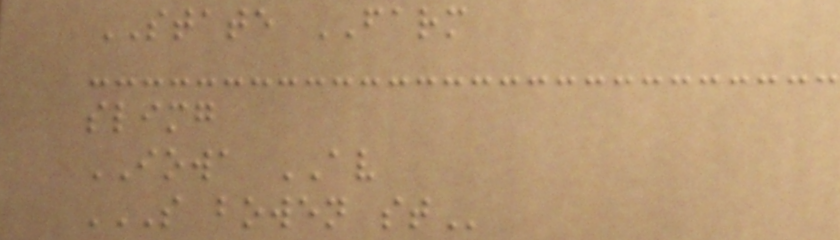STATE FARM
slimg
IOWA AV
S BOWEN ST
